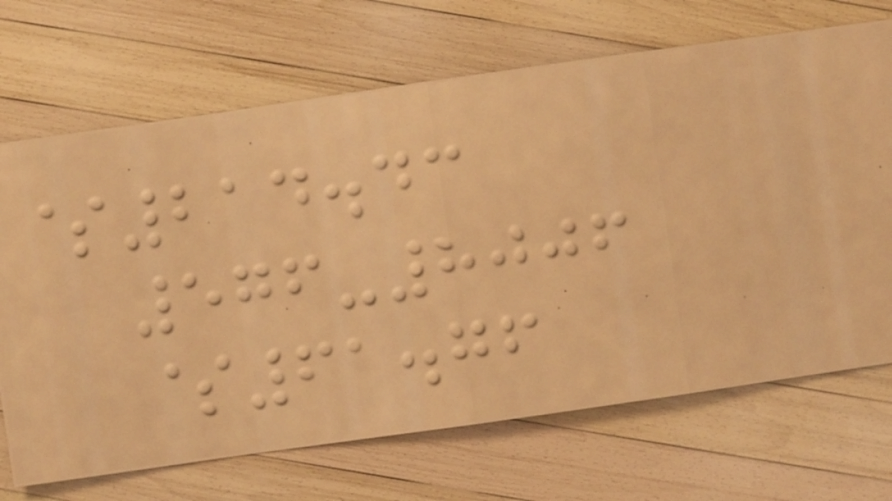$214.43
576-8006
$61.76
